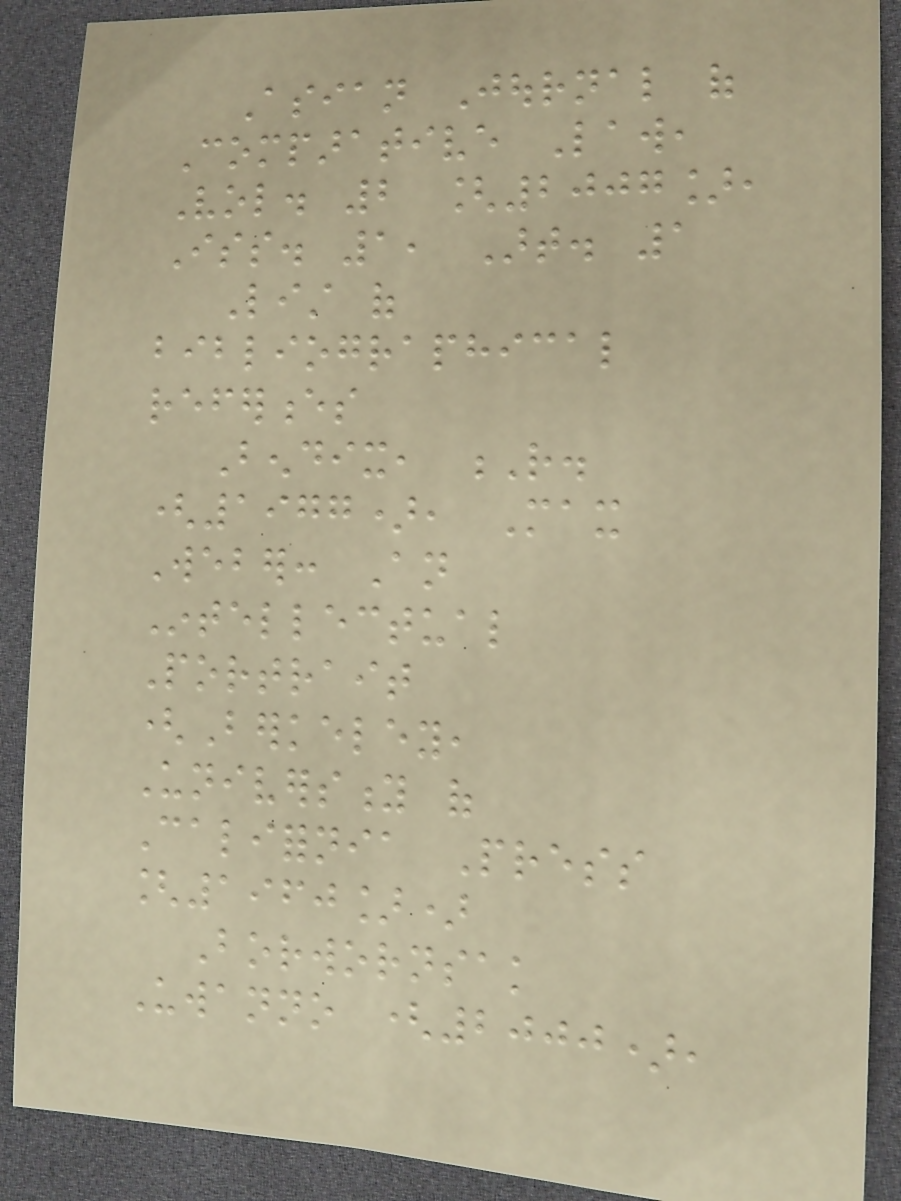Asian Journal of
Comparative Law,
Vol. 2 [2007],
Iss. 1, Art. 1
List of
bibliographical
references
Bendix, R.
(1977), Max
Weber: An
Intellectual
Portrait
(Berkeley,
University of
California Press
[1960])
Borwornsak
Uwanno (2000),
